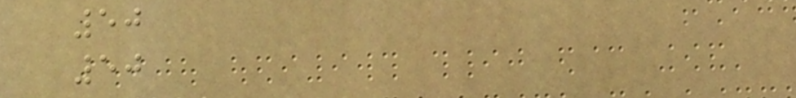50
50
